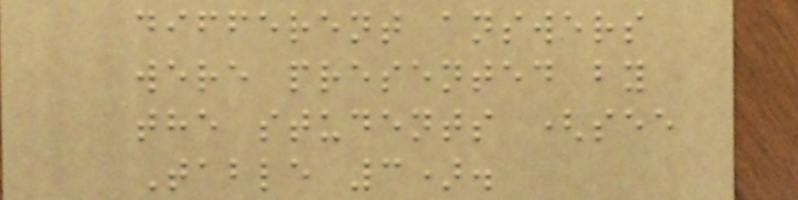different answers
were presented by
the students (see
Table 3).
